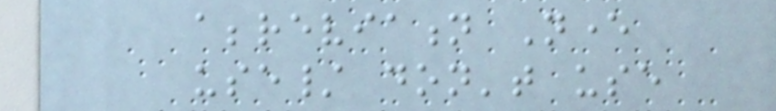abbreviation Never
use/ don't use
